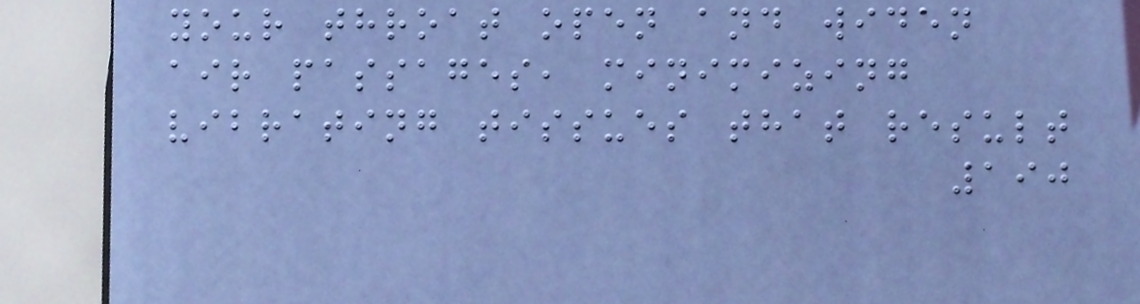your throat open and widen
air passages, minimizing
vibrating tissues that result
190
